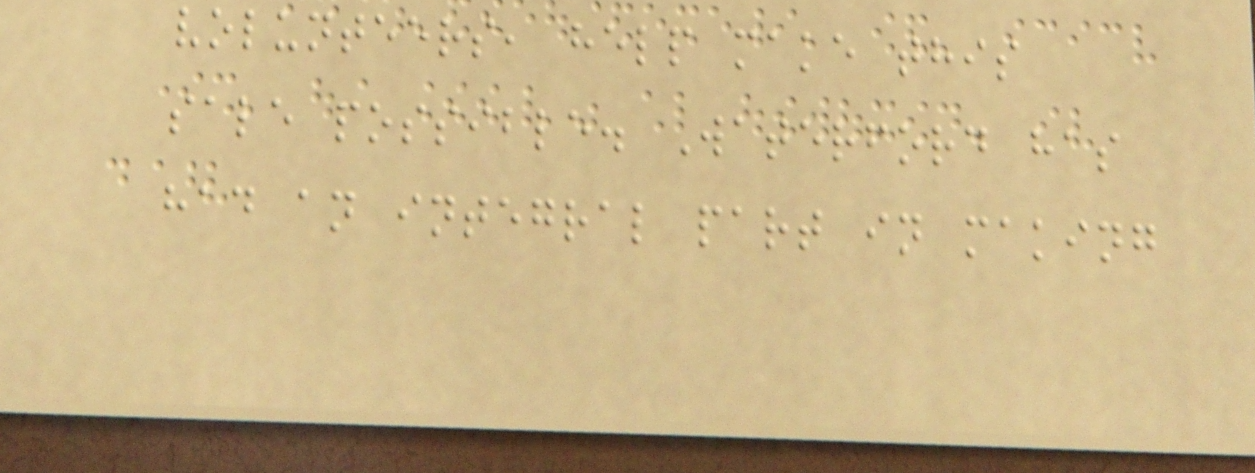volunteers, help make this
sale possible. Waterford has
had an integral part in making
